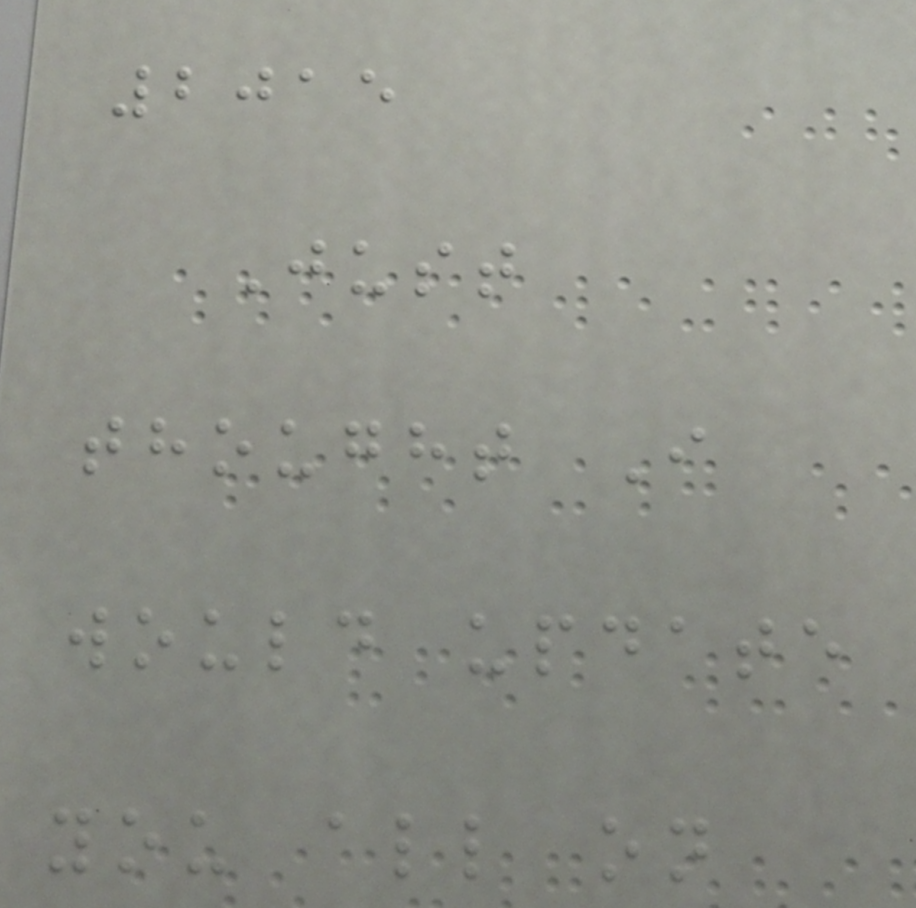2015
Just
thought I
would update
you all on
